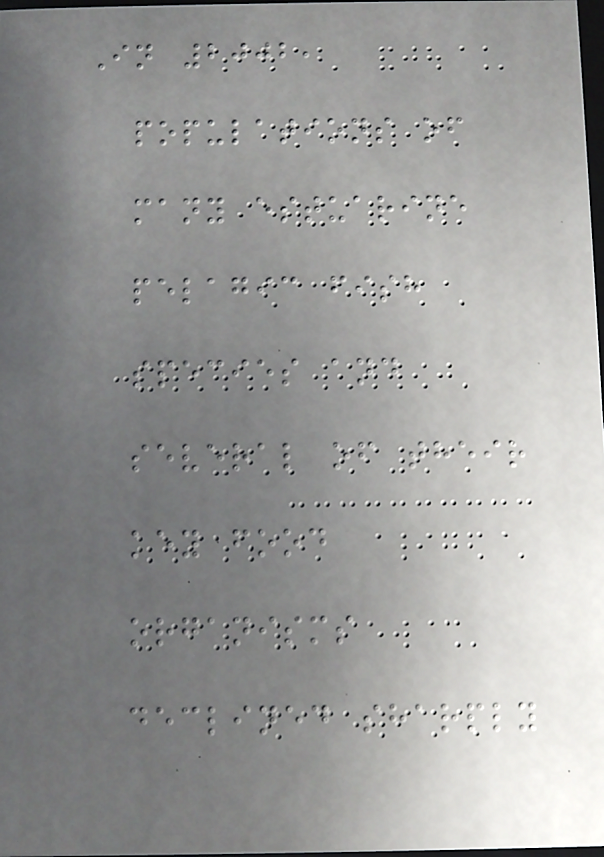In 2002,
populations of
many estuarine
pelagic fish
species and
several of their
key food
organisms
declined sharply
